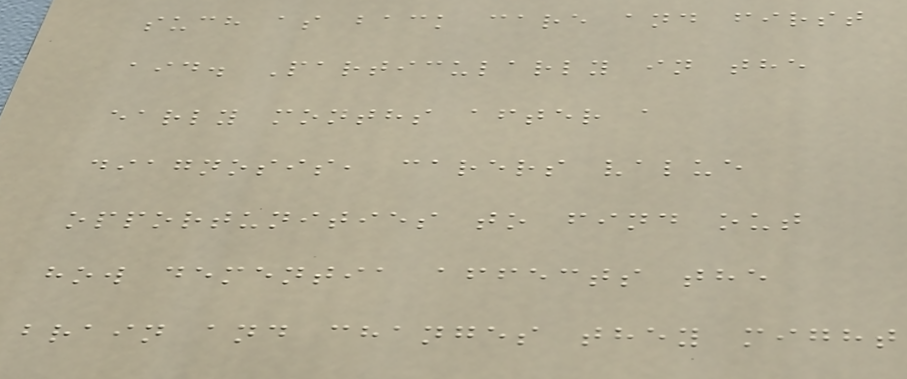such as back care and first
aid. Particularly in the
early months after a
diagnosis, carers value
opportunities to find out
how dementia affects the
brain and changes they might
